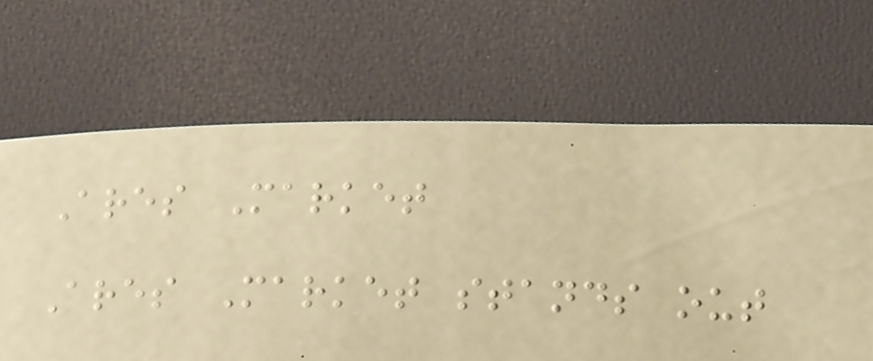Ares Market
Ares Market stands out
